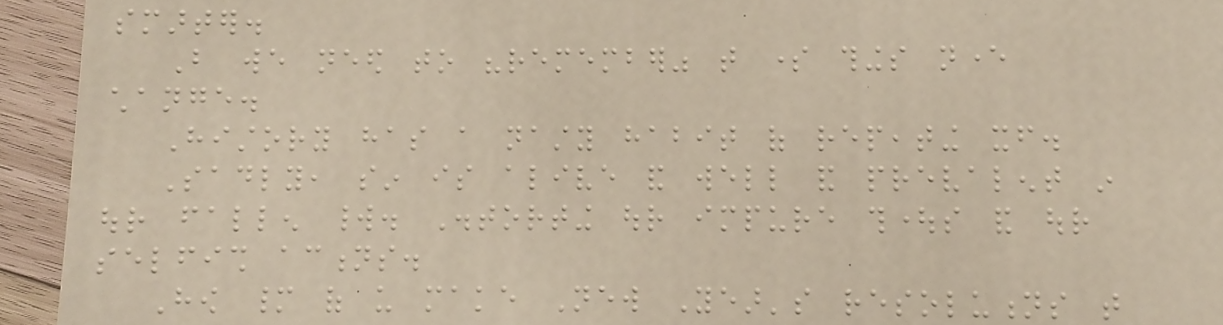smarter.
But we need to "remember" that some things never
change.
History has a nasty habit of repeating itself.
Sadly, sin is alive and well and prevalent in
our fallen world. Distorting our impure thoughts and our
selfish actions.
How many of us make New Year's resolutions that
